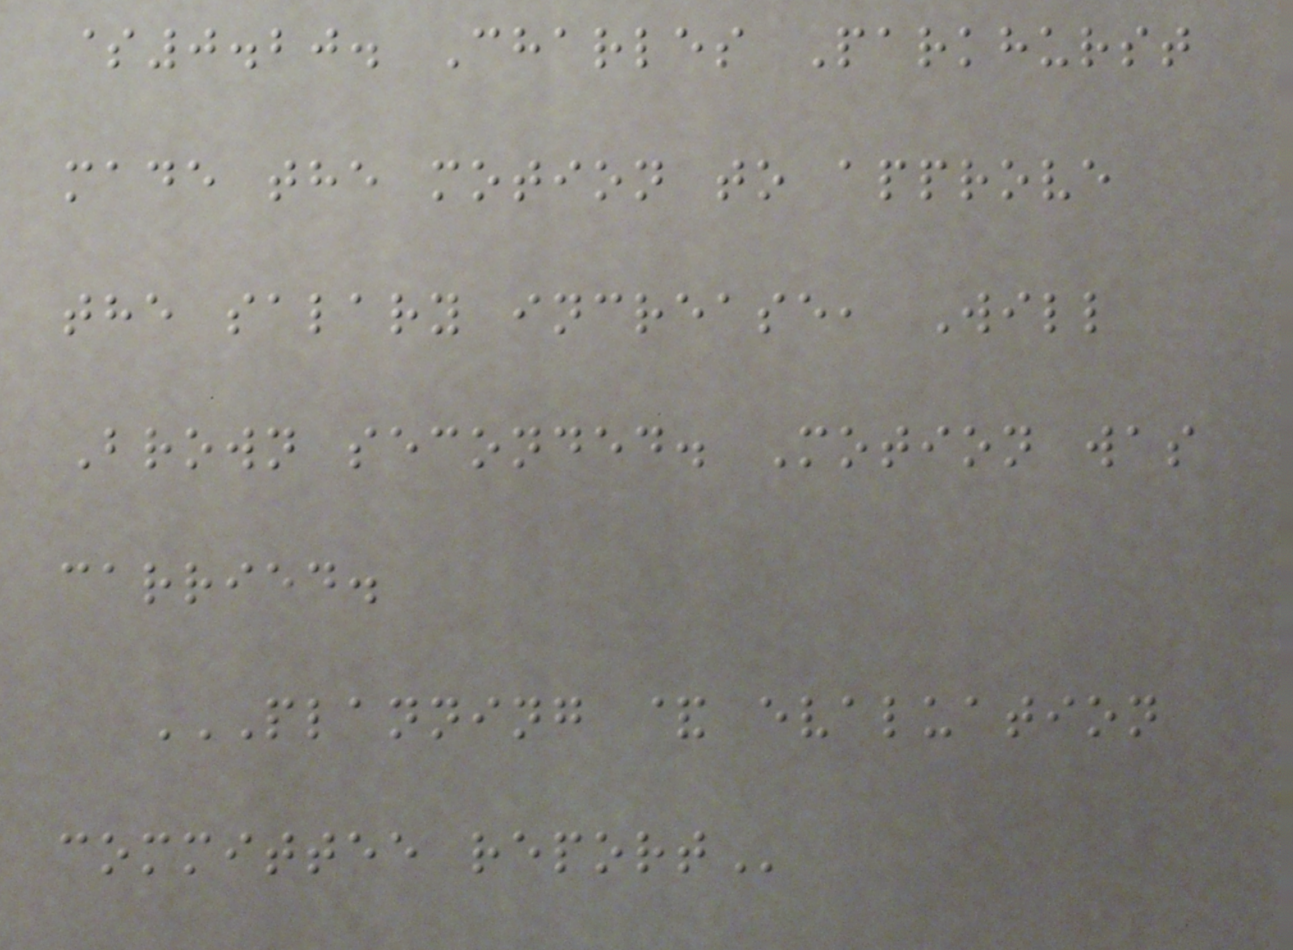$0.20. Charles Parkhurst
made the motion to approve
the salary increase, Will
Brown seconded. Motion was
carried.
PLANNING & EVALUATION
COMMITTEE REPORT
